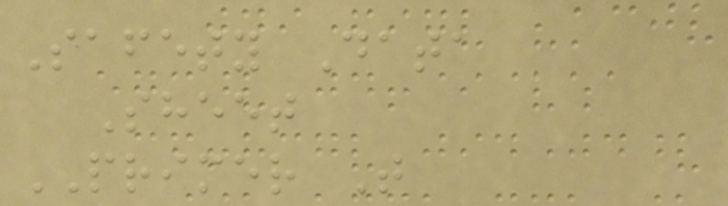Safety Data
Sheet
PRIMER T
